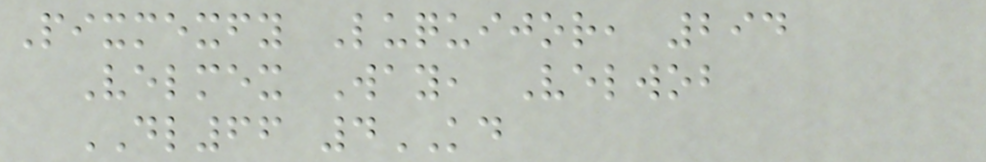Pixmexfy Luquijor, 294
Velmex Way, Velwob
DL66 4KD
